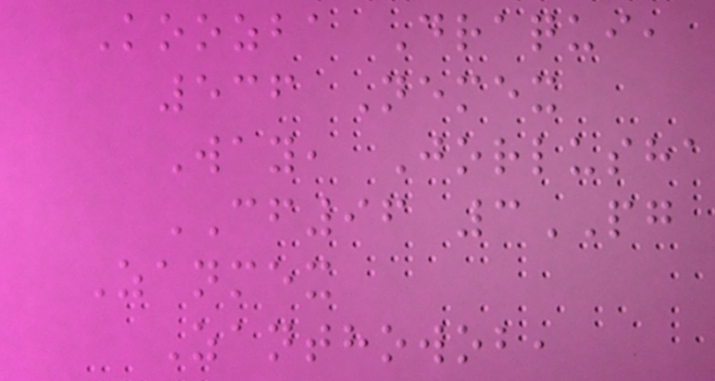Koozba Draqui,
536 Nemex
Way, Jorlusha
CF96 3PG
Zanmex
Zanthowob,
